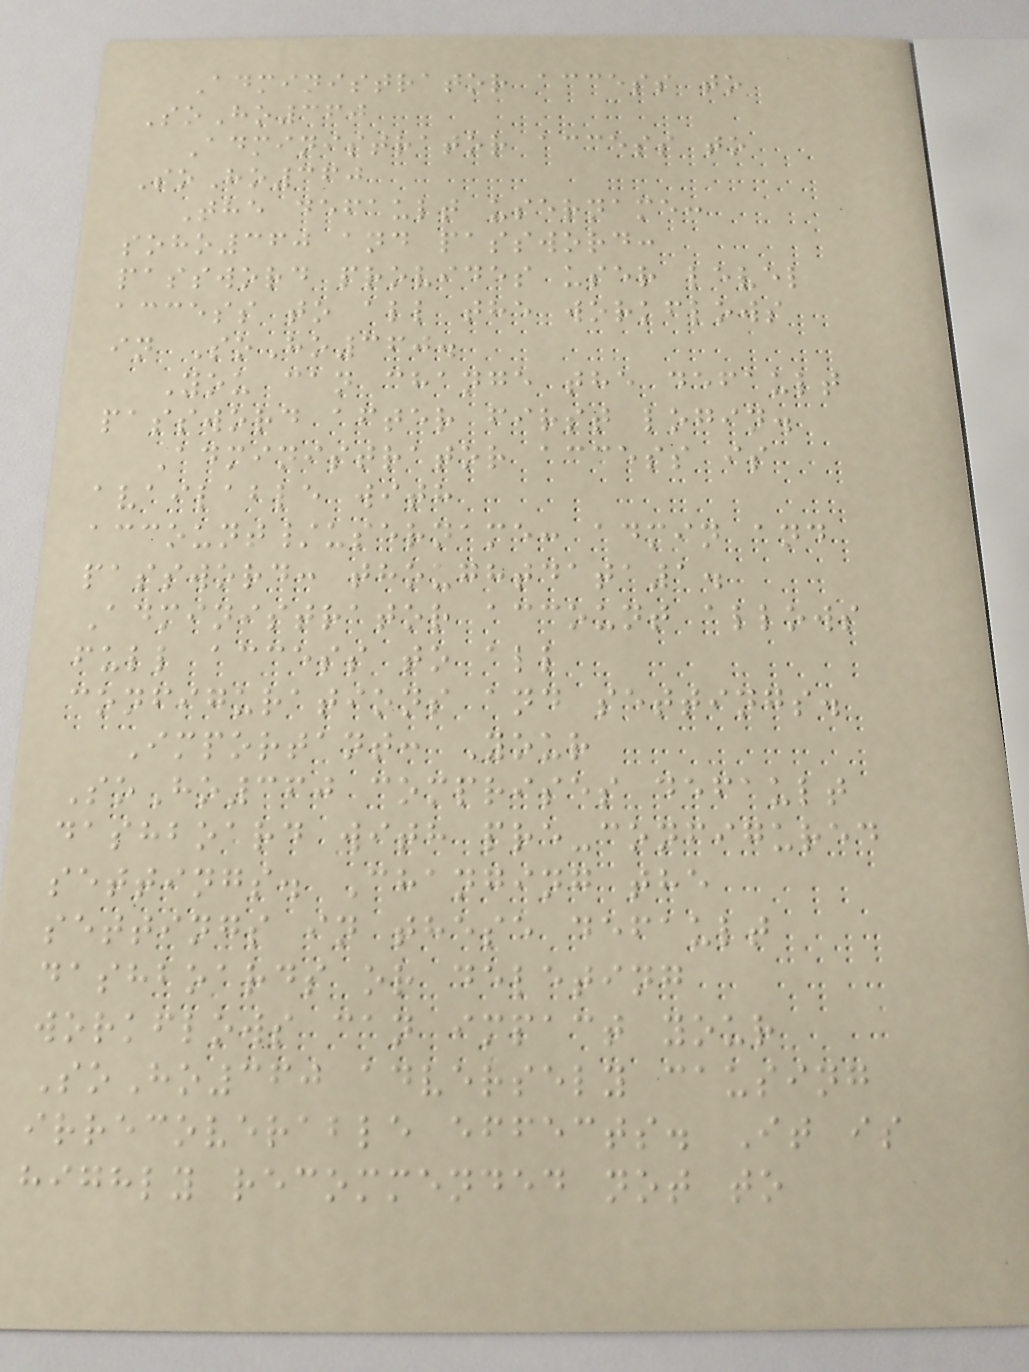Administrator access to
SoHo360
Administrator access to
SoHo360
The default username:
soho360 and password:
password provides user level
access to all the workflows
in SoHo360.
You can change the default
password after first login.
Administrator access is
available with
account/username: admin and
password: thoughtdata1.
Administrator account allows
full access to all
configurations and settings.
Important: Your
SoHo360 comprises default
dashboard with pre-configured
settings. Changing the
settings in these default
dashboards or deleting
workflows can impact your
SoHo360 adversely causing
irrecoverable effects. It is
highly recommended not to
